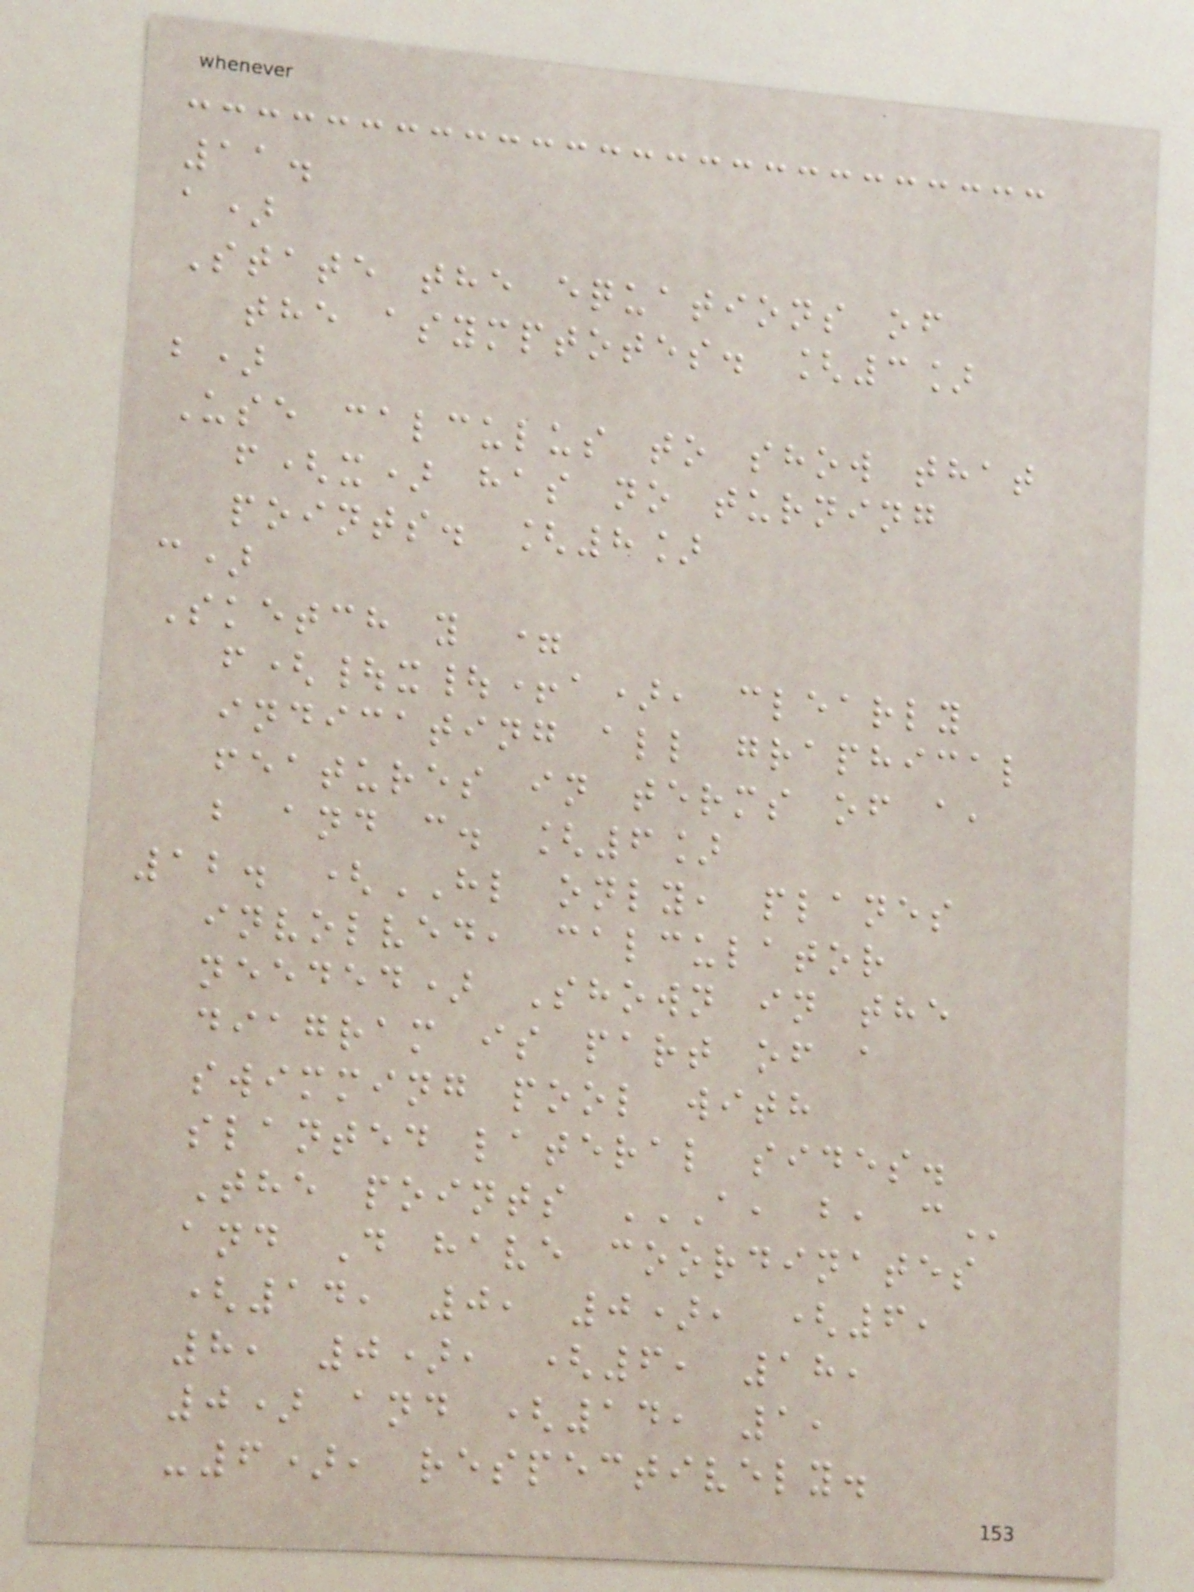11.
a)
State the equations of
the asymptotes. [3]
b)
Use calculus to show that
f(x) has no turning
points. [8]
c)
Sketch y =
f(|x|+a), clearly
indicating all graphical
features in terms of a,
b and c. [6]
12. (HL only, planes
involved, calculator
needed) Shown in the
diagram is part of a
swimming pool with
slanted lateral sides.
The points A, B, C
and D have coordinates
(14, 0, 0), (6,
8, 0), (6, 18,
0) and (14, 1,
-6), respectively.
